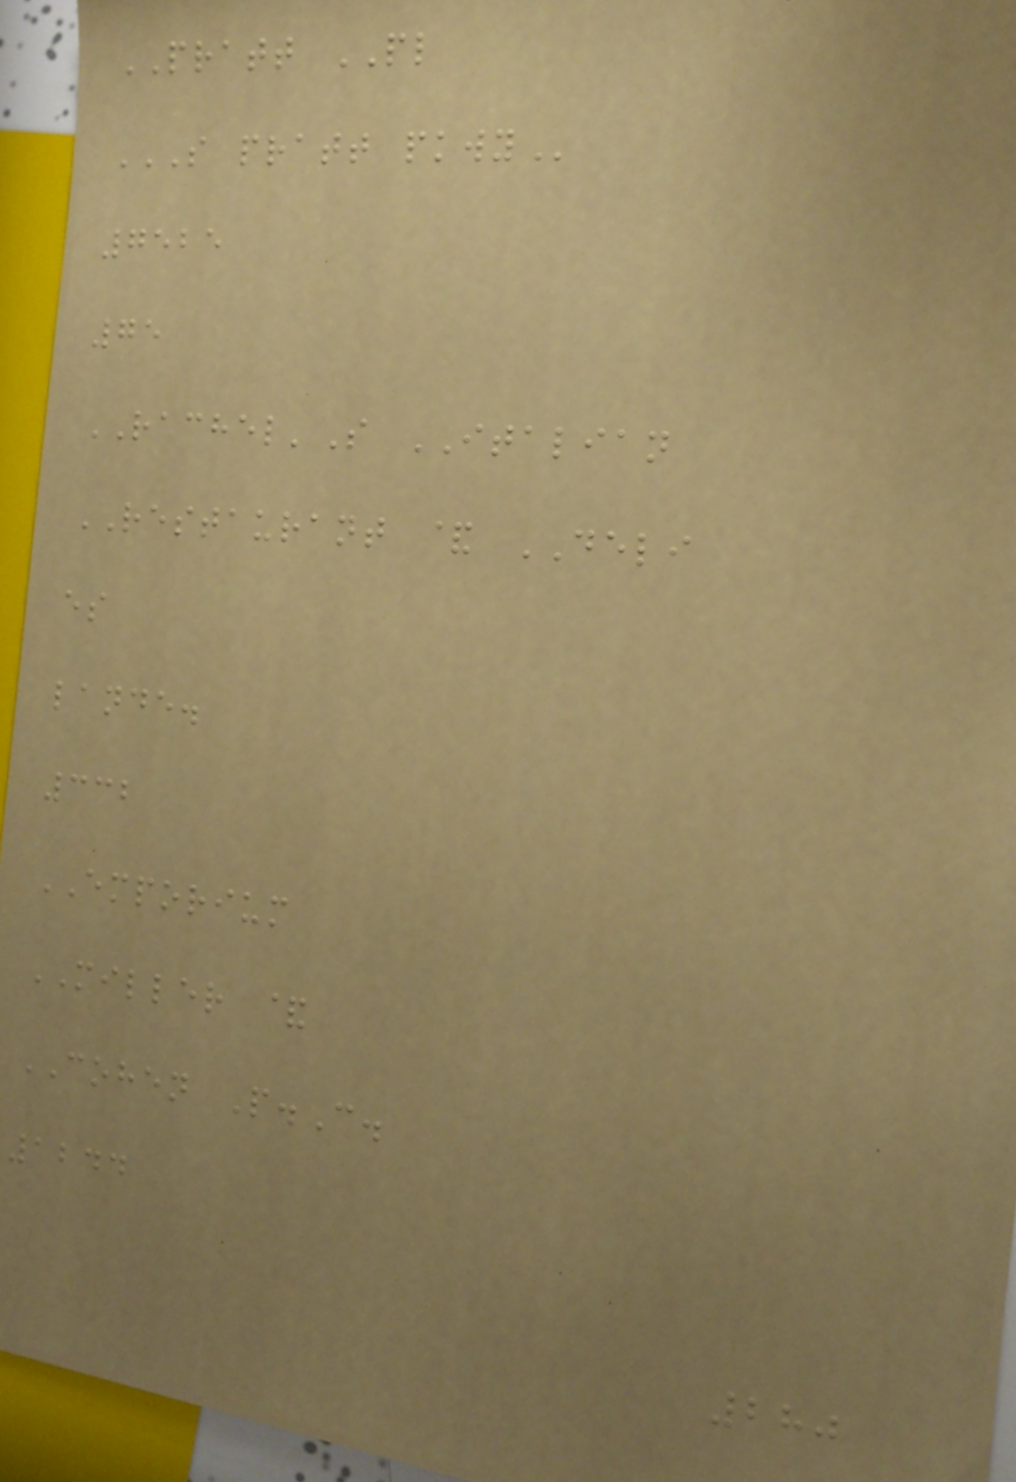PRATT PL
S PRATT PKWY
7525
75
RACHEL'S ITALIAN
RESTAURANT & DELI
es
lande.
332
EMPORIUM
MILLER &
COHEN P.C.
1244
280
